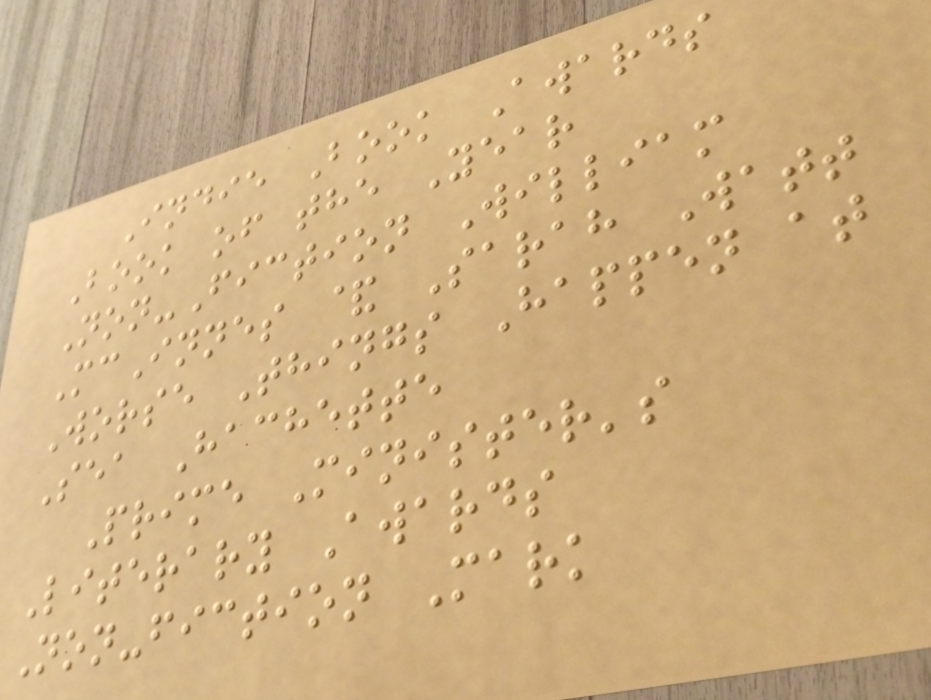Indie Book Awards
Book of the Year
Non-Fiction William
McInnes & Sarah Watt
Worse Things Happen at
Sea Hachette
Prime Minister's
Literary Awards
Non-fiction Mark
